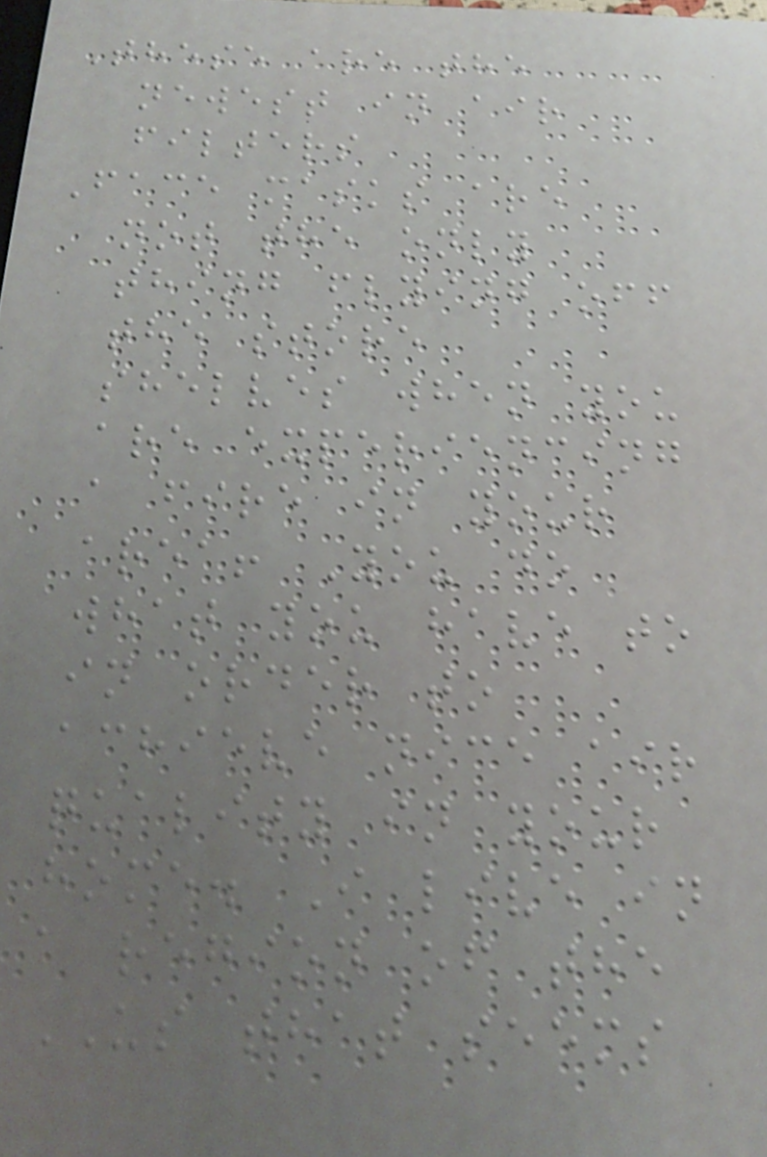These are the
newest in air
filters
Face masks are
not the only
thing flying off
the store
shelves when you
are experiencing
a fire in your
area! You do
what you have to
in order to
achieve nice air
quality in your
home. I live in
a region of the
US that seems
